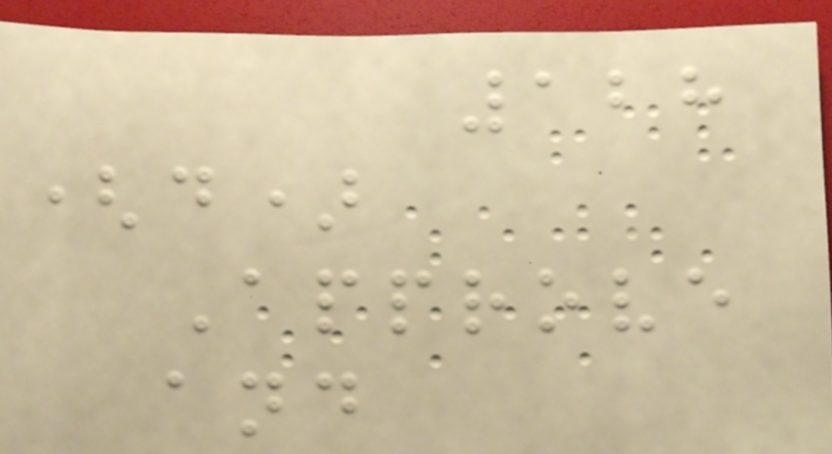128
(d)
Approve
and
